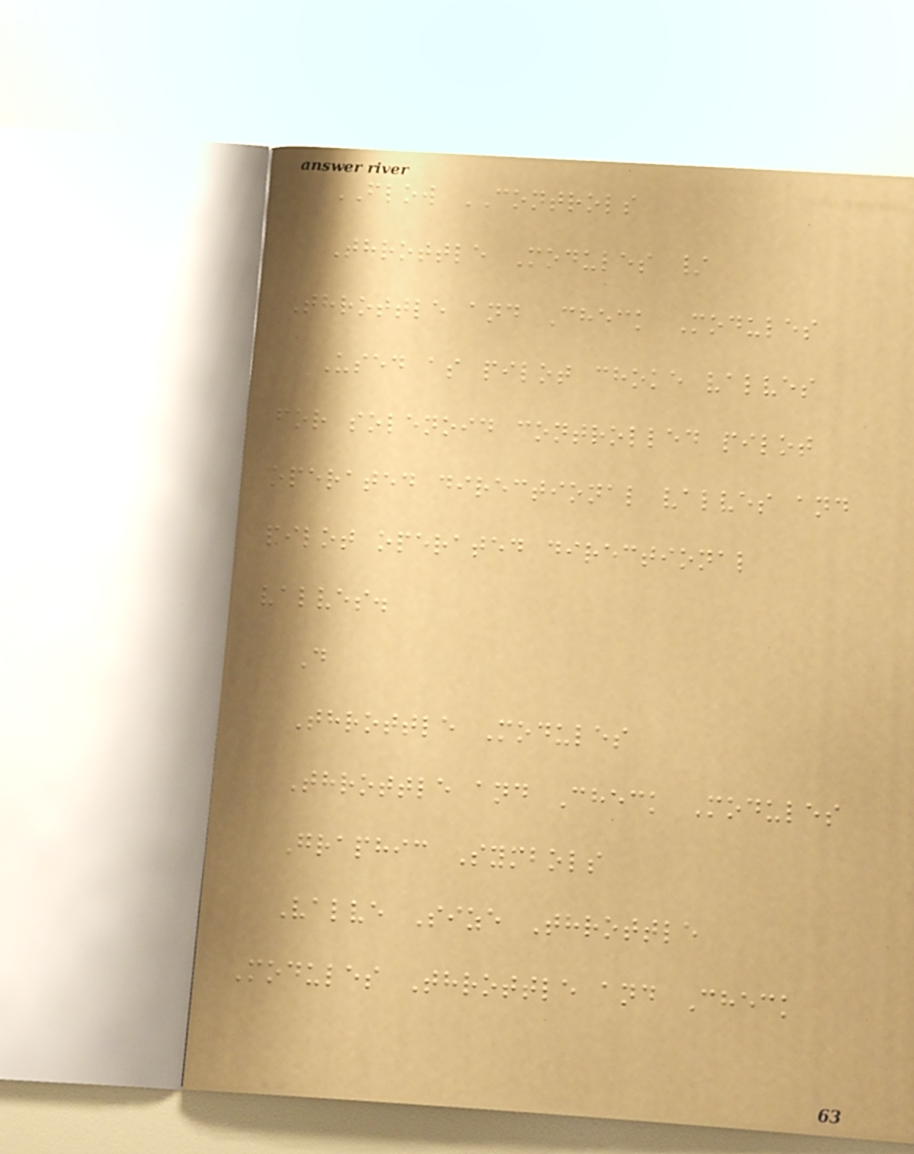FLOW CONTROLS
Throttle Modules /
Throttle and Check Modules
Used as pilot choke valves
for solenoid controlled pilot
operated directional valves and
pilot operated directional
valves.
D
Throttle Modules
Throttle and Check Modules
Graphic Symbols
Valve Size Throttle
Modules Throttle and Check
